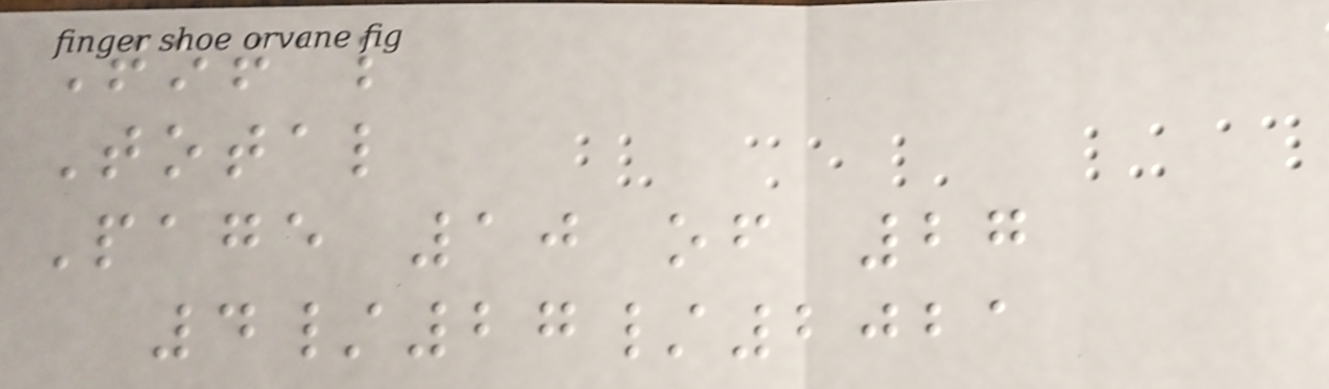Total
Total
Page 10 of 27
4/27/2021
